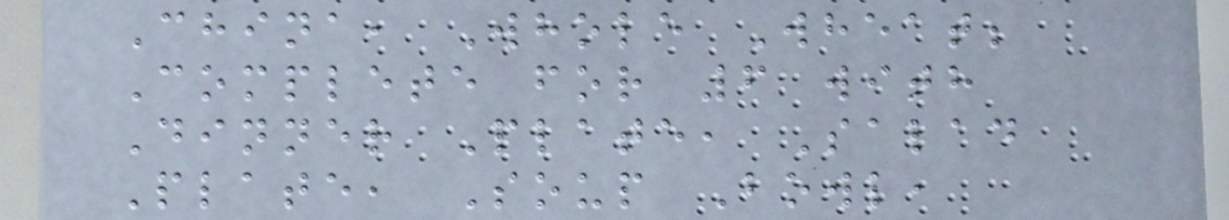China, Whole Wheat;
Complete for 6 with
Dinner Plate, Salad
Plate, Soup Bowl,
